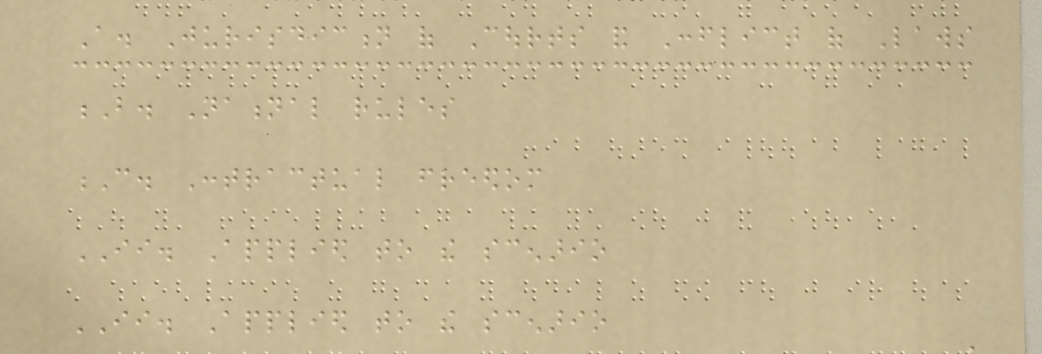A. Jurisdiction of Courts and Conflict of Laws
B. National rules
C. Contractual freedom
II. Applied to the scenario
II. Applied to the scenario
